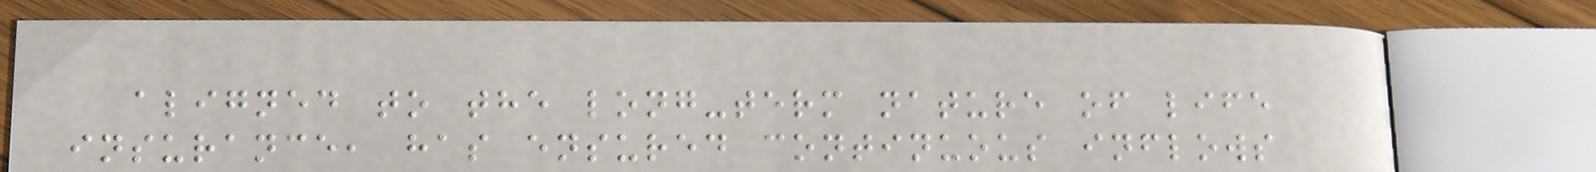aligned to the long-term nature of life
insurance, has ensured continuous inflows
